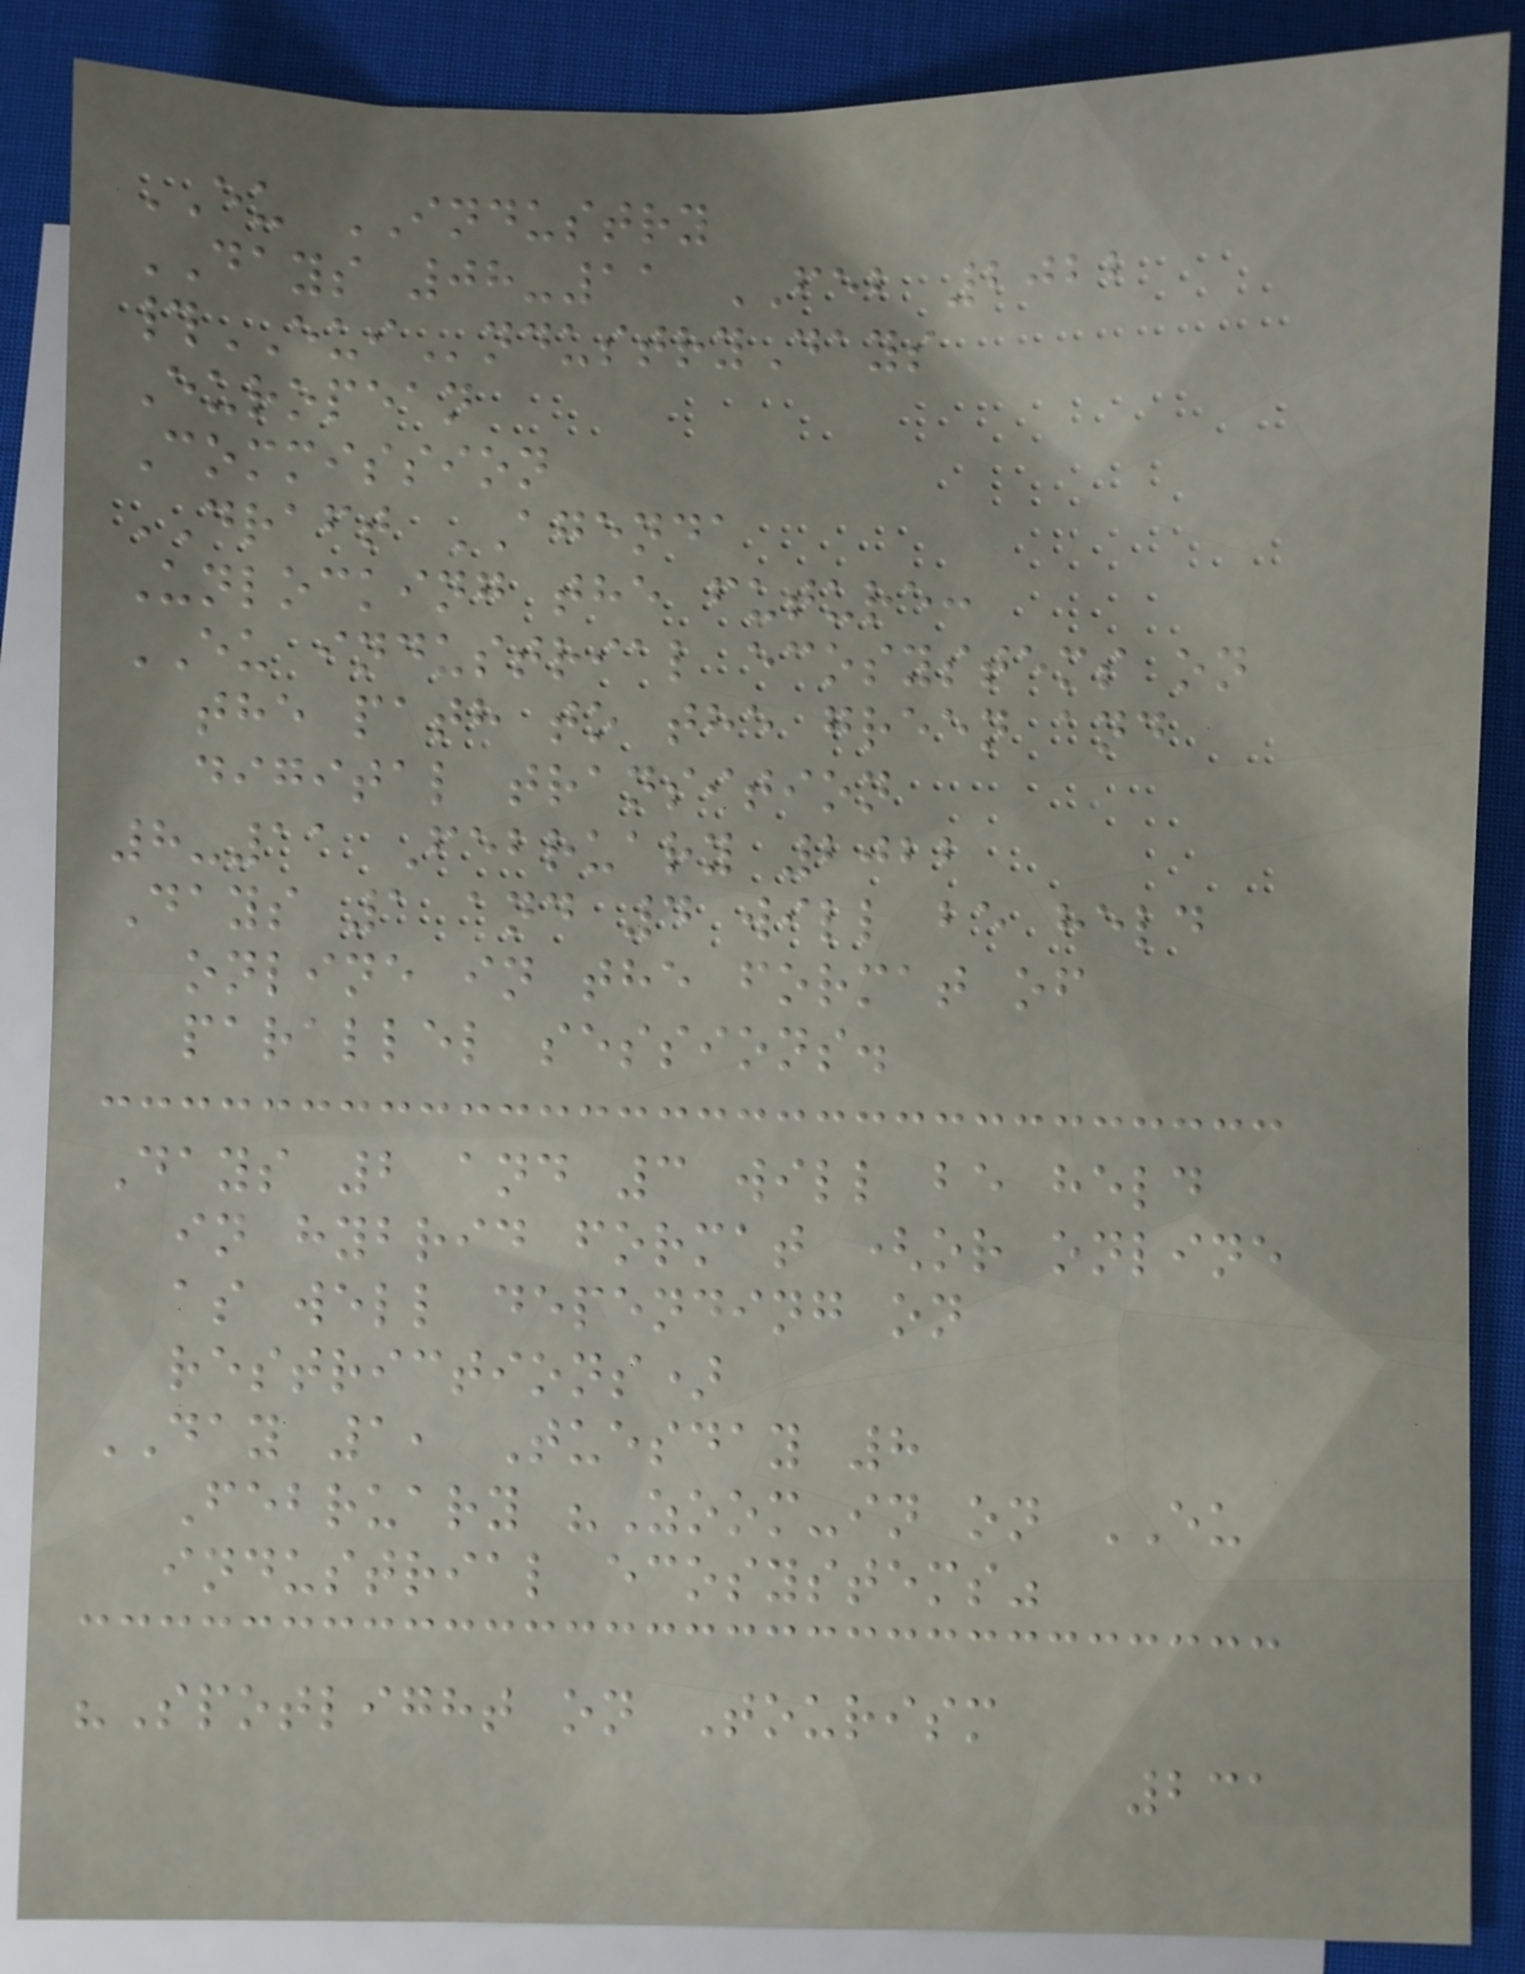EU INDUSTRY
DAYS 08-11 FEB 2022
#EUIndustryDays
European
Commission
DRAFT AGENDA
Unlocking the future:
EU industrial ecosystems on
the path to the green and
digital transition
8-11 February 2022
Days 1 and 4 will be held
online in the format of
parallel sessions.
Days 2 and 3 will be held
in hybrid format (or online
as well depending on
restrictions)
DAY 1, Tuesday 8
February "Zoom-in on EU
industrial ecosystems"
"Spotlight on Tourism
231
